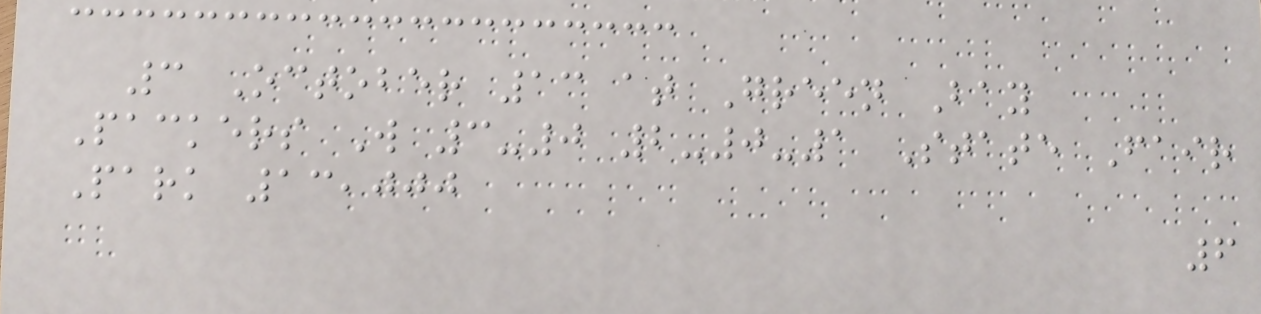3 October 13 at Green Bay
Packers W 3-0 2-0-1 State Fair
Park 13,000
6
